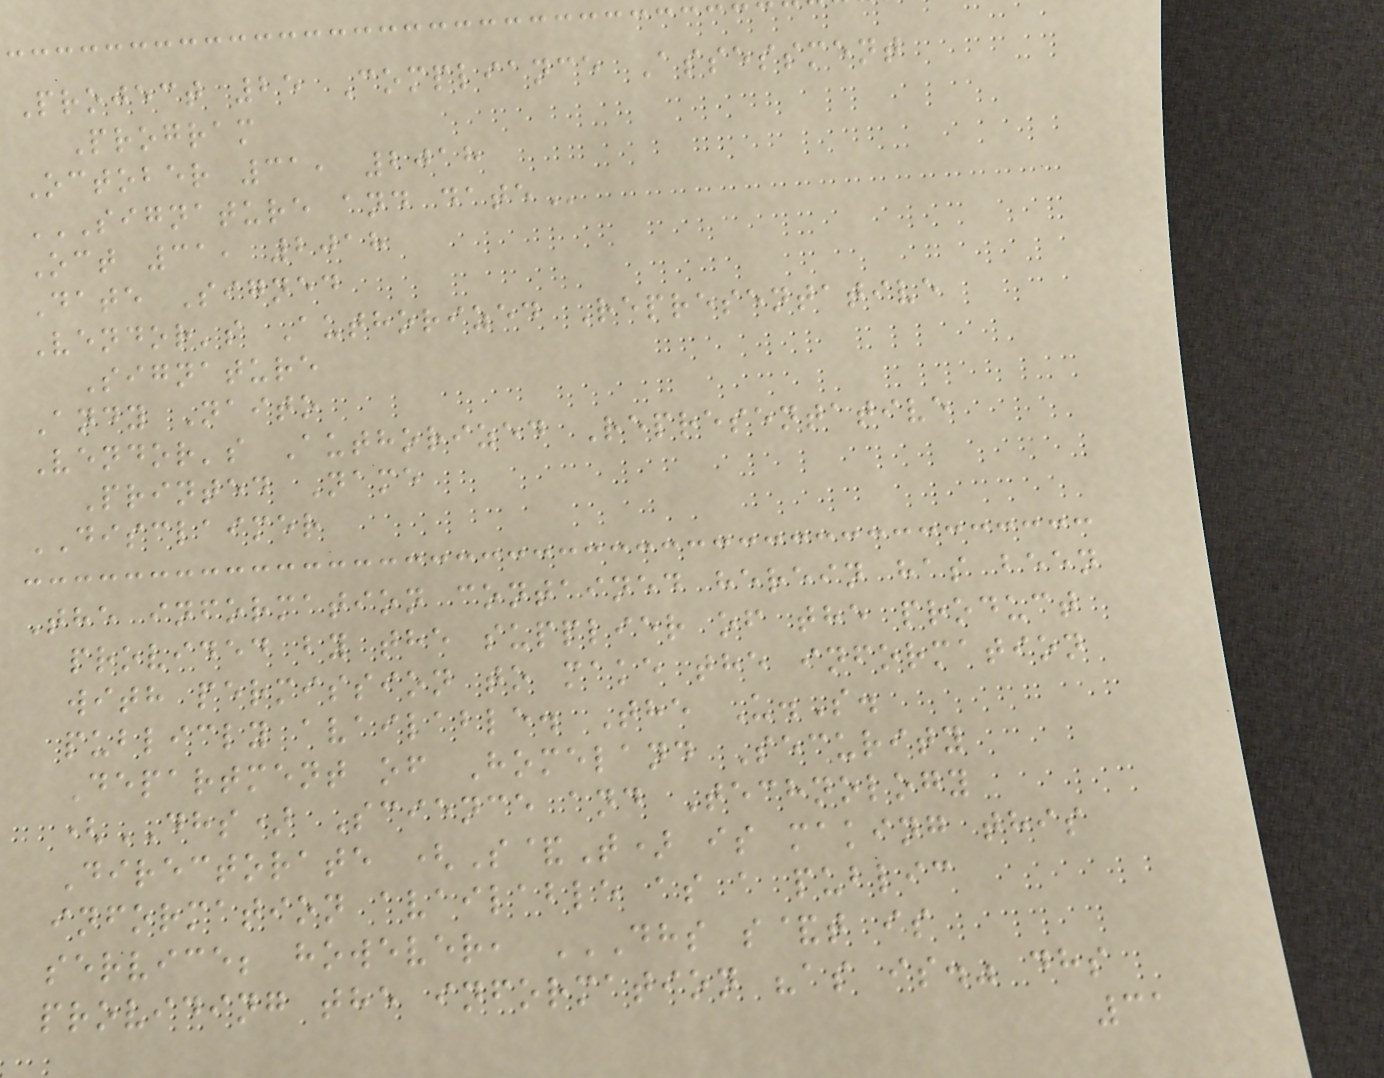Project 25 Compliance Assessment
Program
October 31, 2018
SIGNATURE AND DATE
Oct 31, 2018
Date Signed
Vendor's Authorized Representative
Signature
Andy Naito
Vendor's Authorized Representative
Printed Name
DISCLAIMER
The information contained herein has been
provided by the supplier of the product
with permission to make the information
publicly available. The U.S.
Department of Homeland Security
(DHS) Science and Technology
Directorate (S&T) is making this
information available as a public
service; however, DHS S&T IS
PROVIDING THE INFORMATION "AS IS." DHS
31
